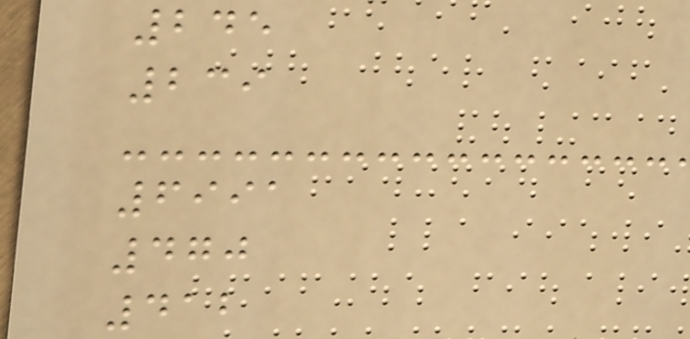245
239
6991
470
412
